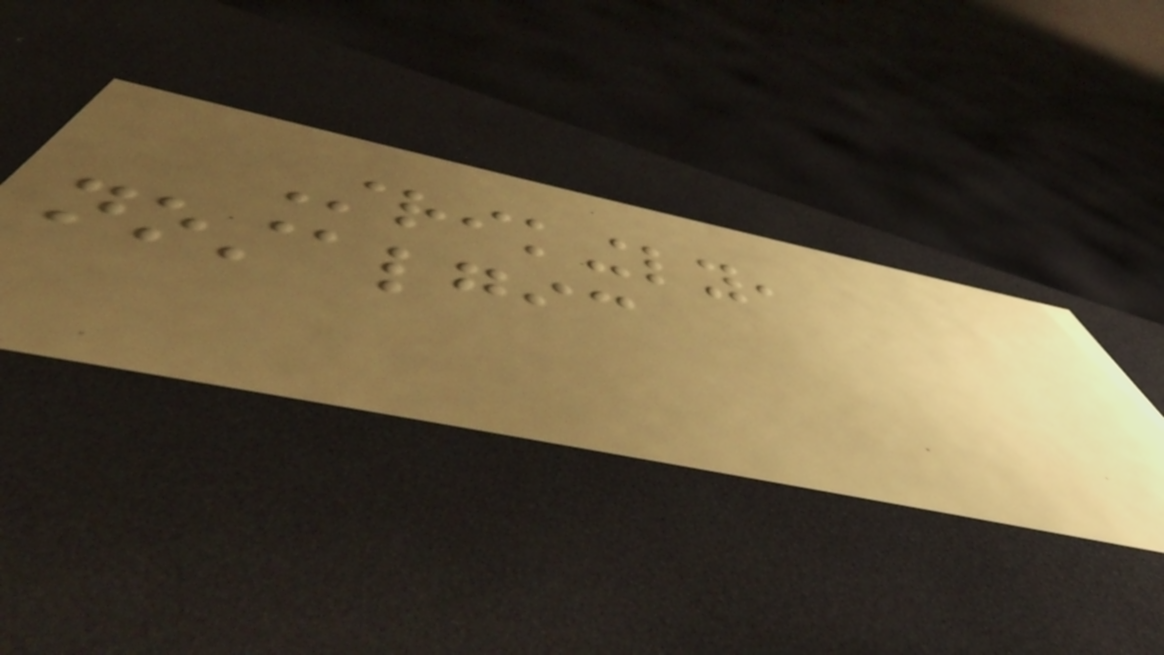Strikingly,
nostalgic
